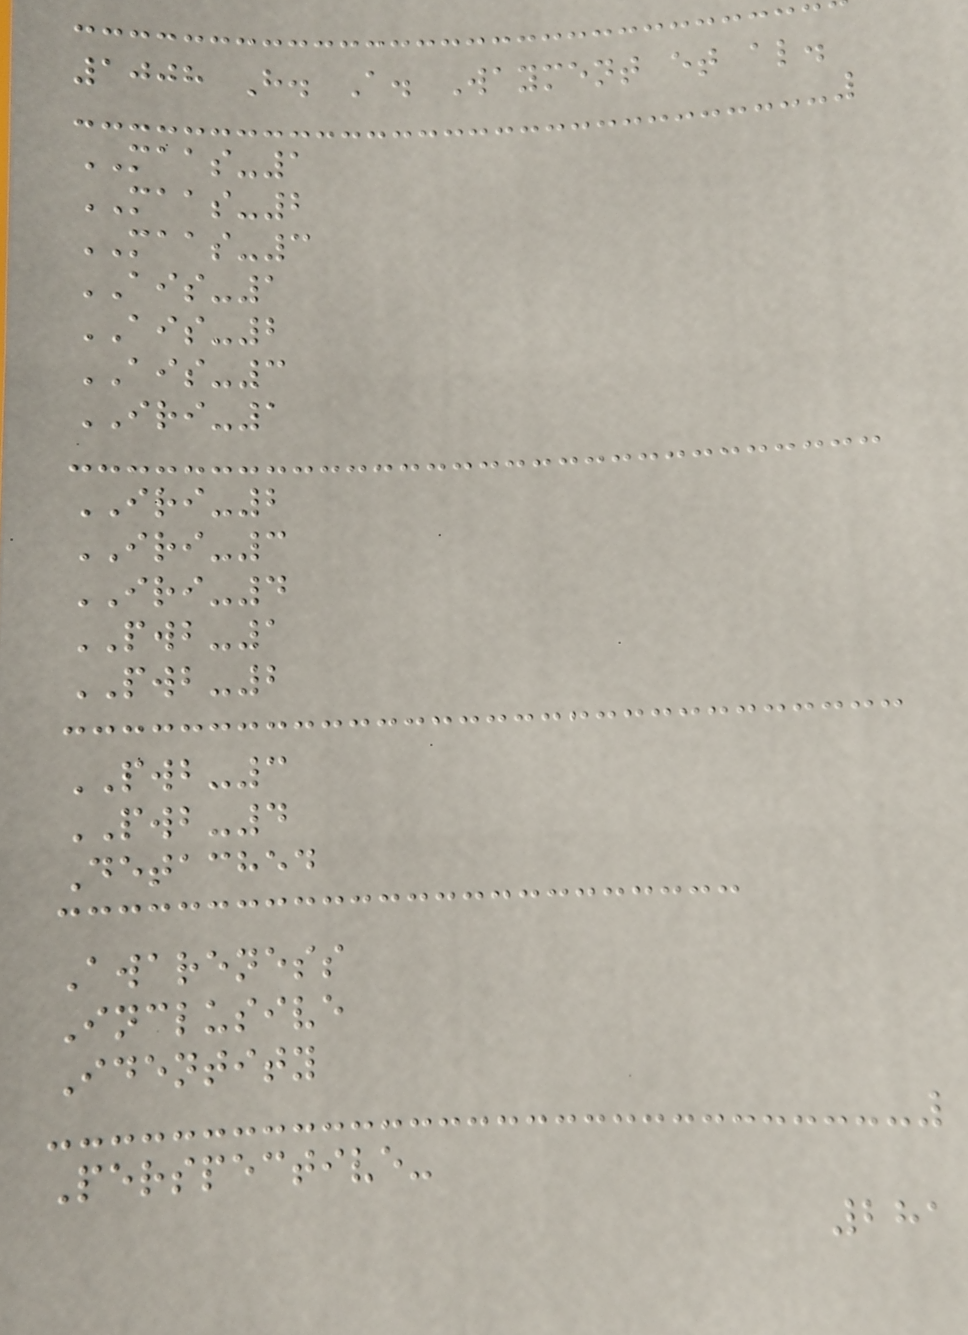1008 H. A. Wayment et al.
MAAS-1
MAAS-2
MAAS-3
AIS-1
AIS-2
AIS-3
IRI-1
IRI-2
IRI-3
IRI-4
PWB-1
PWB-2
PWB-3
PWB-4
Detached
Awareness
Inclusive
Identity
Perspective-
281
